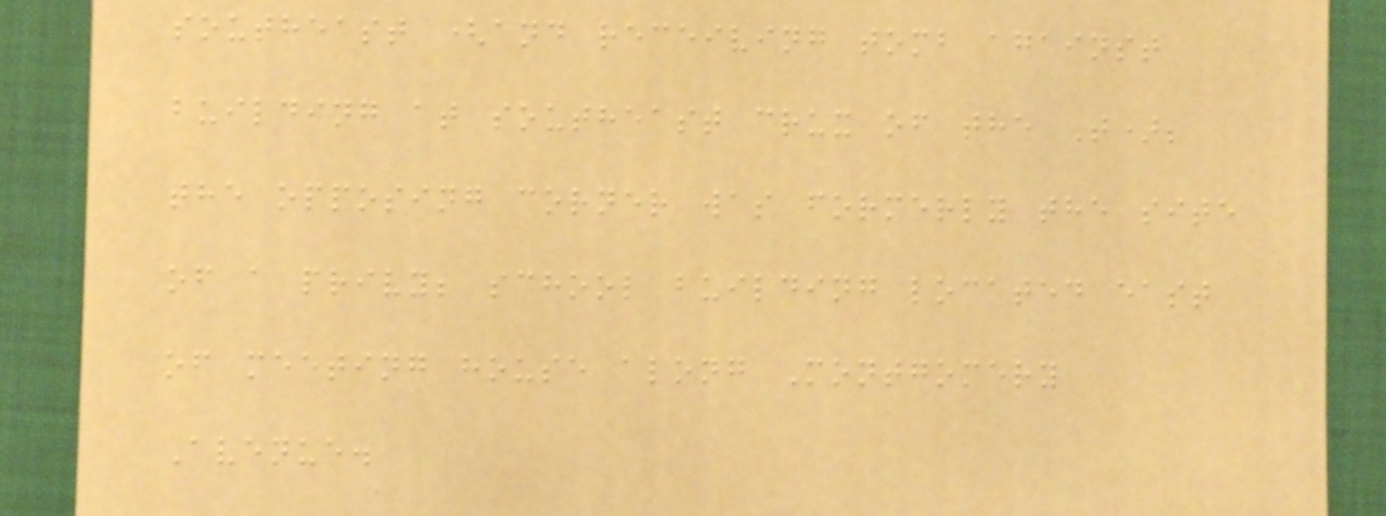southeast (and receiving tomb against
building at southeast crux of the T);
the opposing corner was formerly the site
of a privy; school building located east
of meeting house along Montgomery
Avenue.
